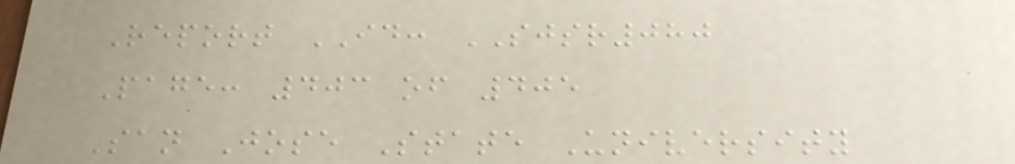Report ID: SJSR080
Page: 403 of 405
San Jose State University
